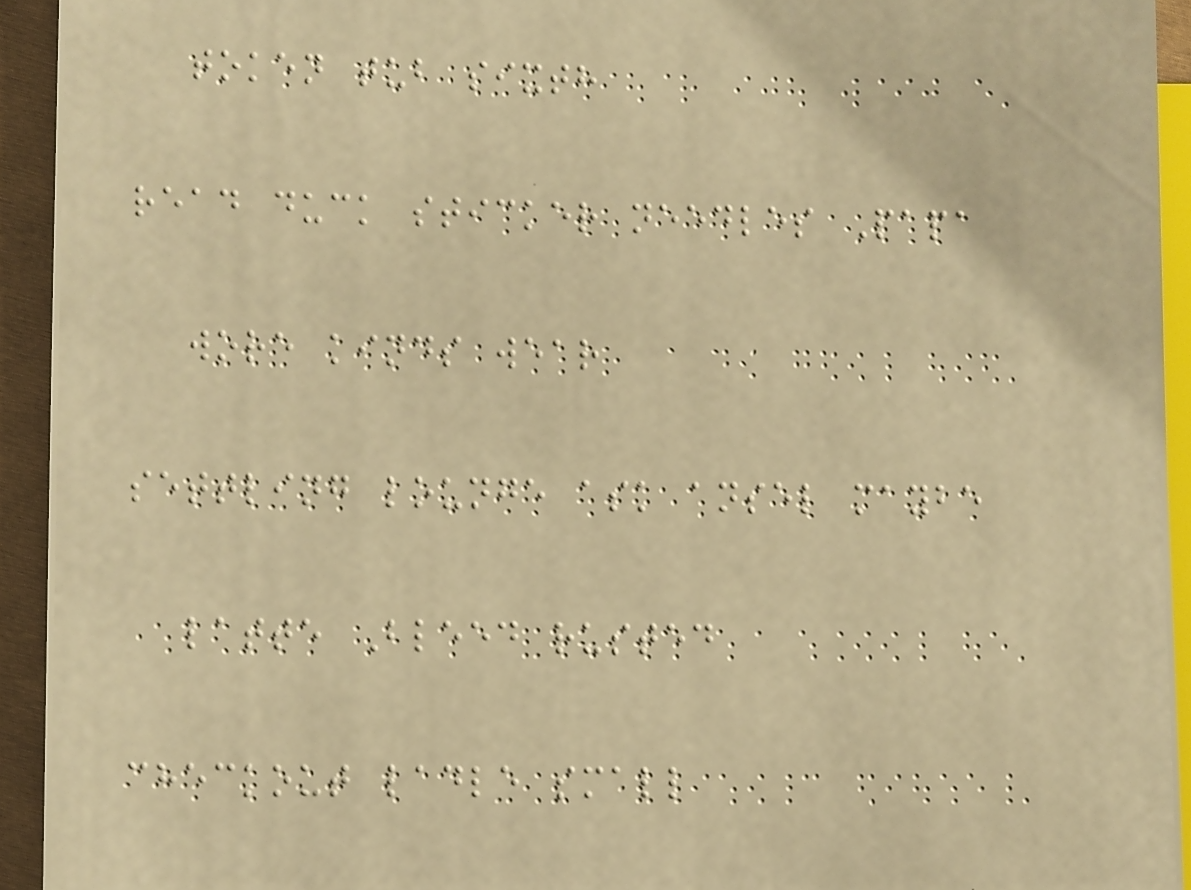token tub sixth
read duck sticker needles Papa
wore kinds wear
settling lounge ask ansel maybe
latte Bleed rusted
checkout ladle small
